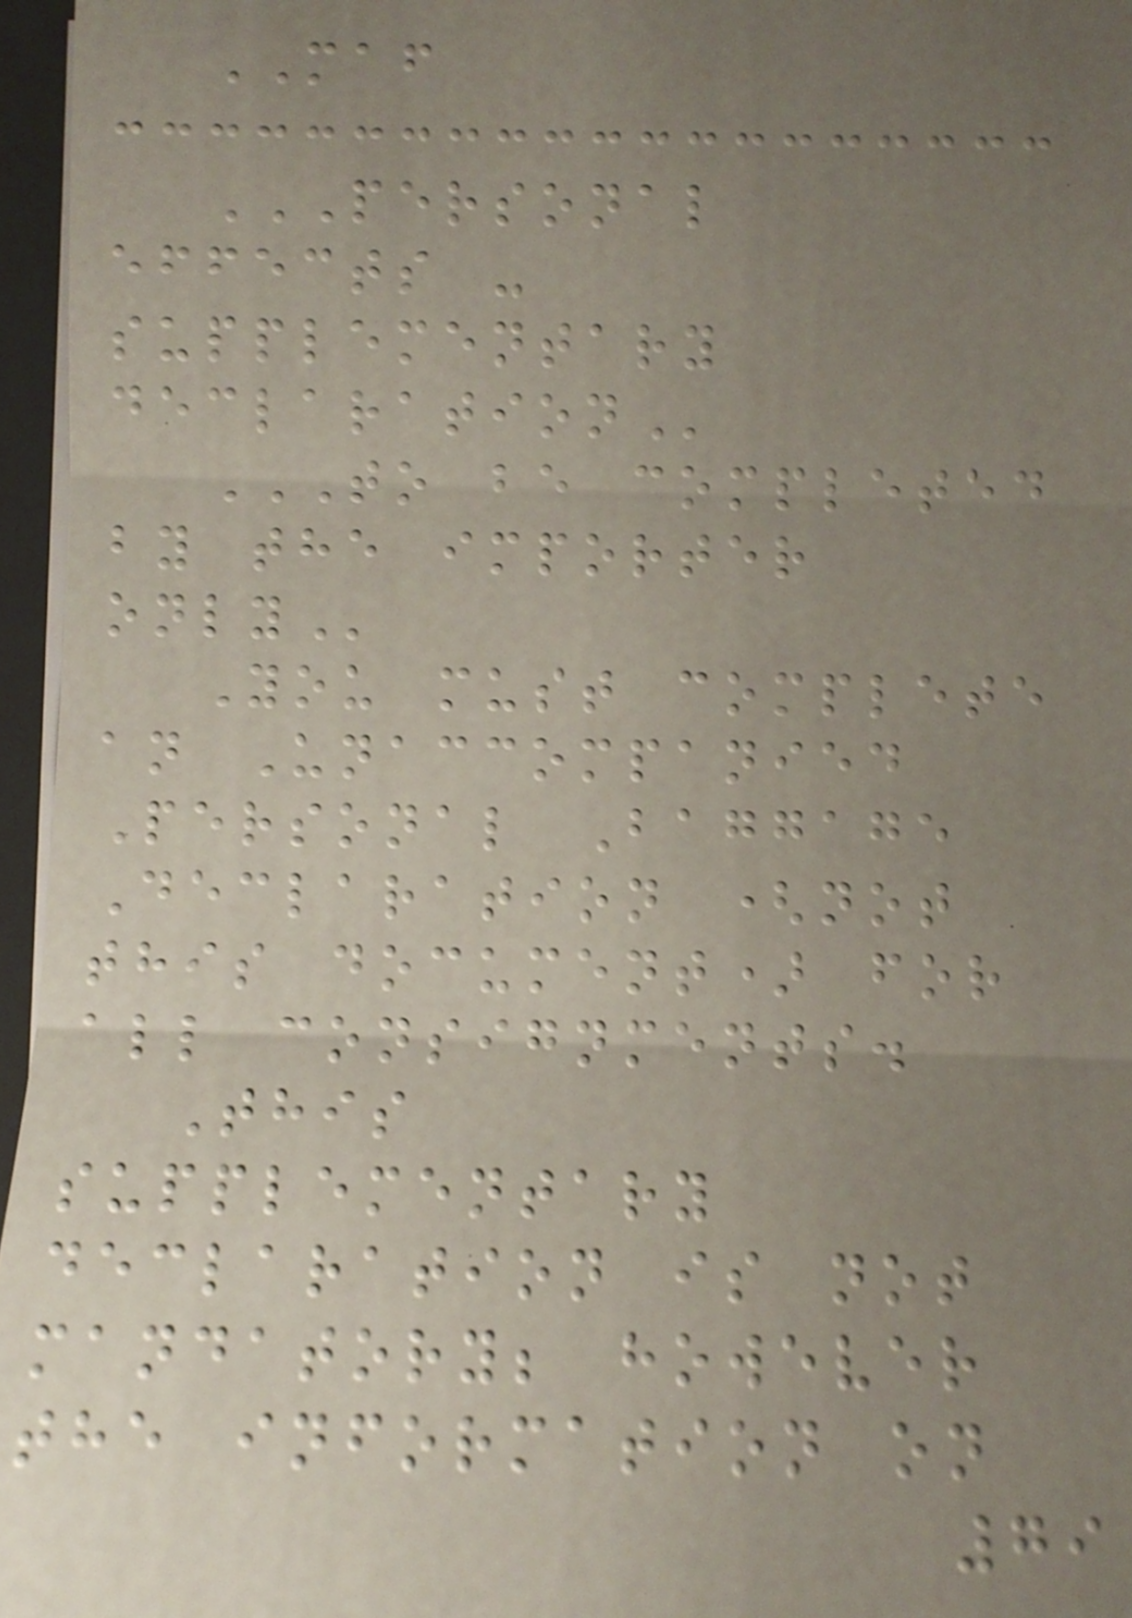MAF
PERSONAL
EFFECTS -
SUPPLEMENTARY
DECLARATION
TO BE COMPLETED
BY THE IMPORTER
ONLY
You must complete
an Unaccompanied
Personal Baggage
Declaration (not
this document) for
all consignments.
This
supplementary
declaration is not
mandatory; however
the information on
79
